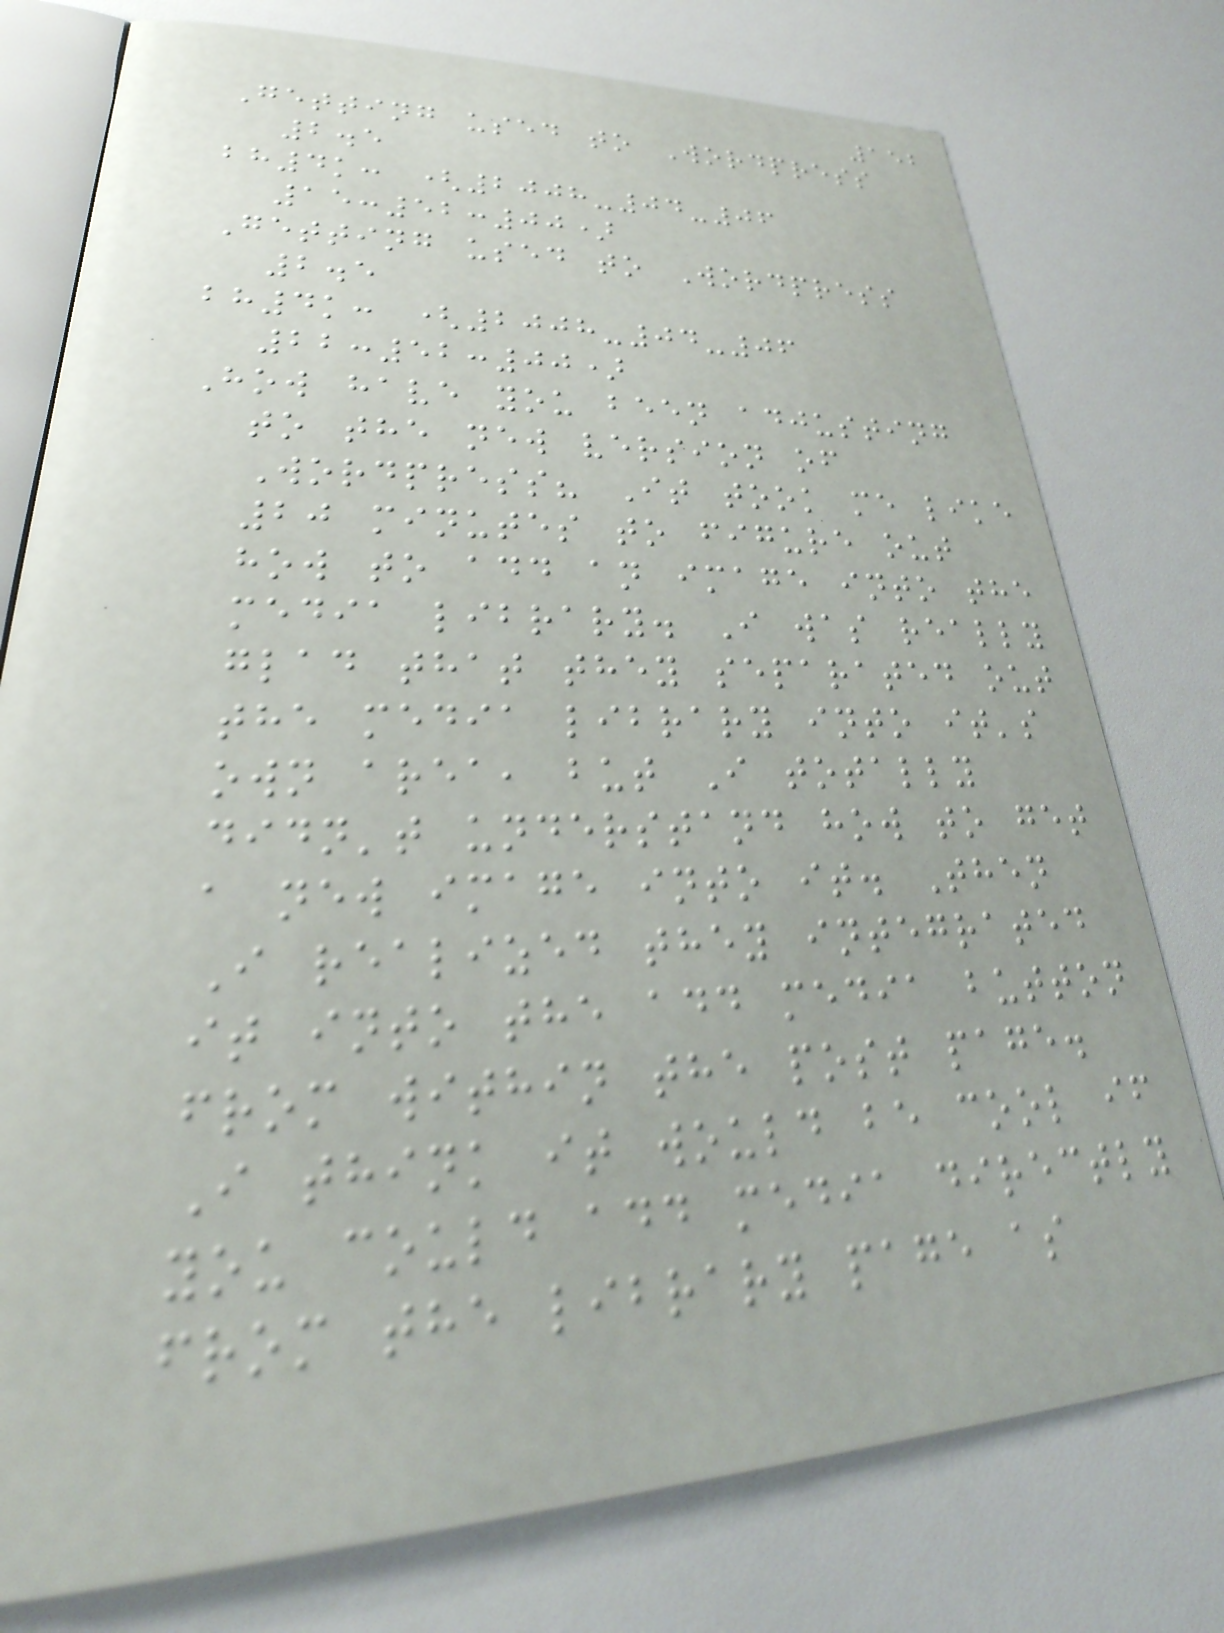152
Getting used to Wordpress
2.5
bh4k: (2008-04-06
15:52:00)
Getting used to Wordpress
2.5
bh4k: (2008-04-06
22:52:00)
How have you been adjusting
to the new version of
Wordpress? It took me like
20 minutes to figure out
how to add an image into the
media library. I was really
glad that they separated out
the media library into it's
own area, but I totally
didn't understand how to get
a new image into it. Then
I realized they integrated
it into the add media button
from within the post page.
I think it would be cool if
you could add media directly
from the library page as
